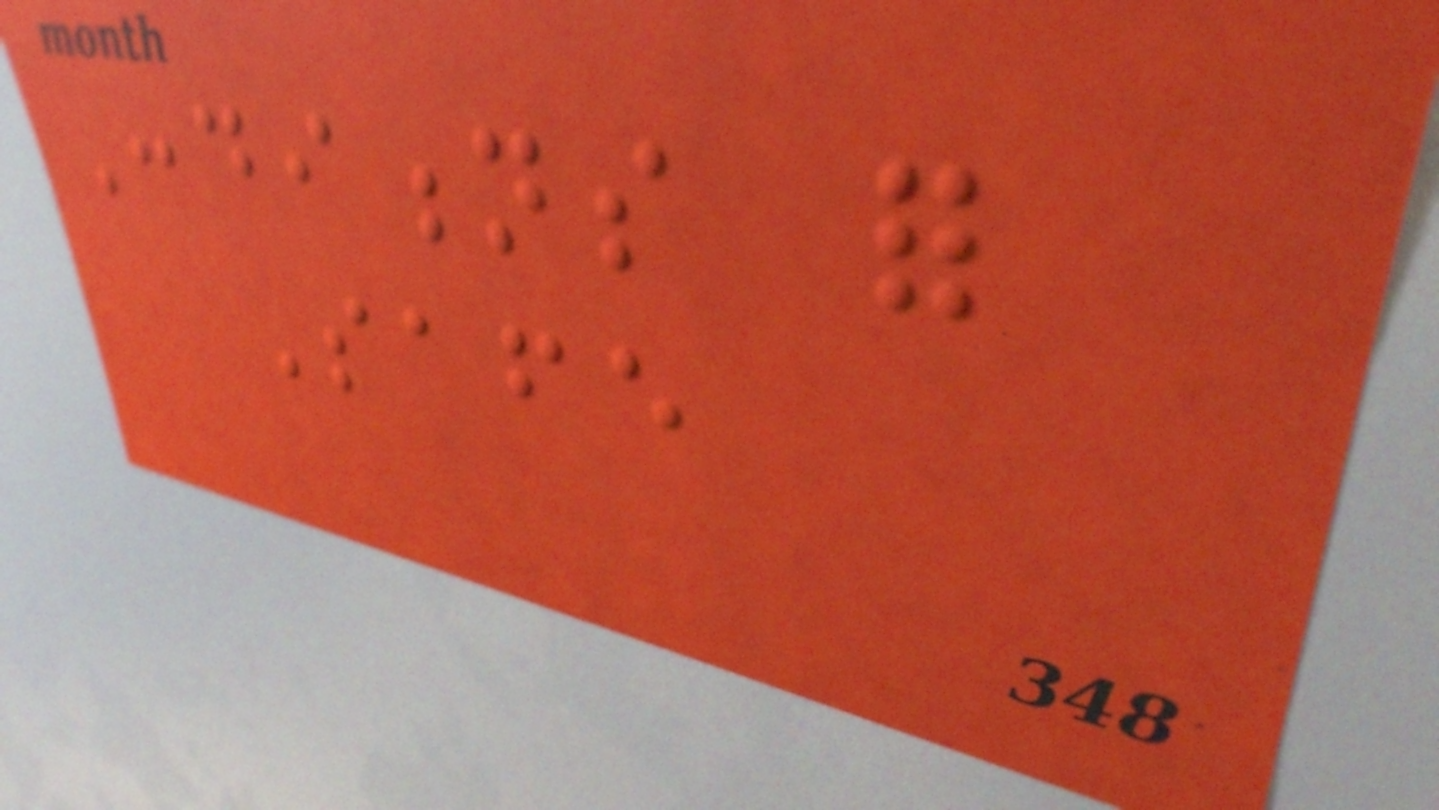Conditions for
Safe
